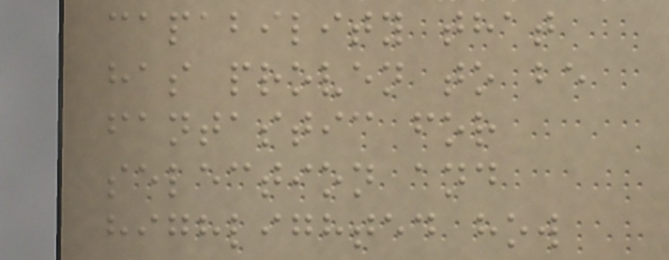capability that
has proven to be
fantastic for
selection and
highlighted how
